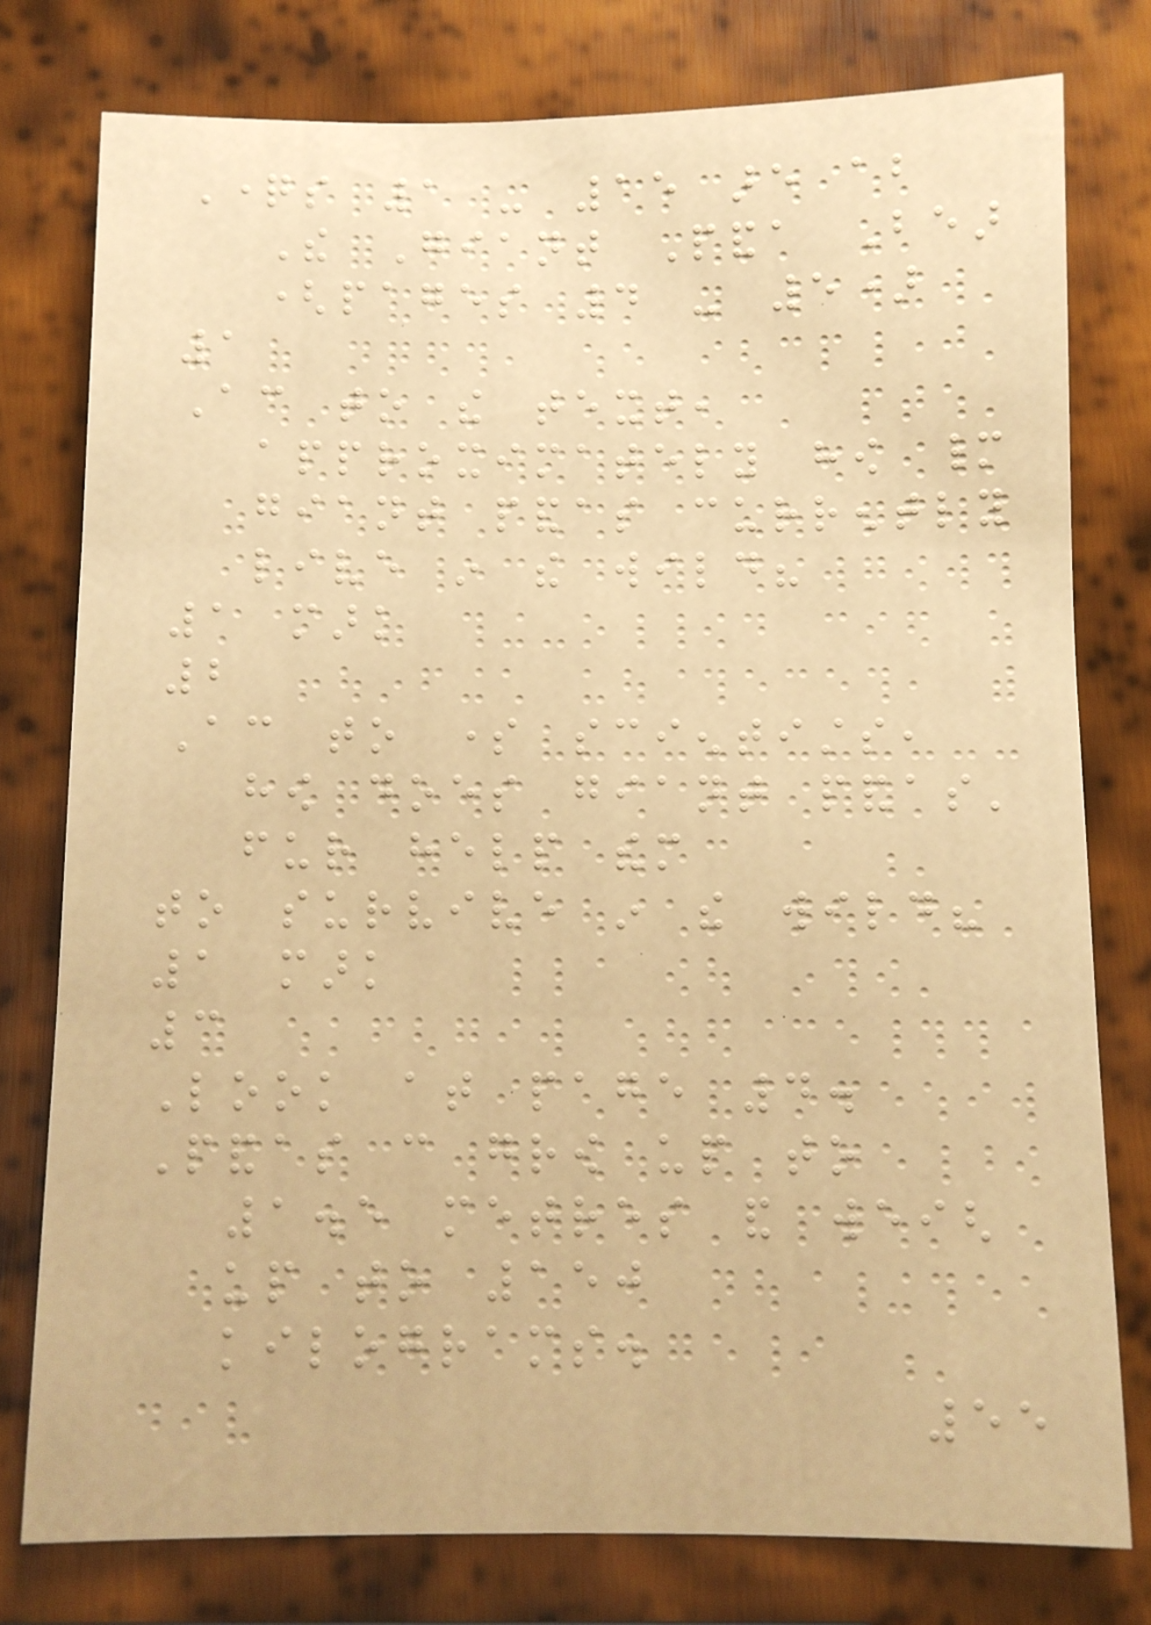Questions 1 - 15 are about
The Giant Panda Bear
(pages 4 - 5)
1
According to the text,
approximately how many
giant pandas currently
live in the wild?
1 mark
2
According to some scientists,
how does giant pandas'
fur help them
to survive in the wild?
1 mark
3
Look at page 4.
Pandas can grow up to
1.5 metres and weigh
up to 150
kilograms.
55
